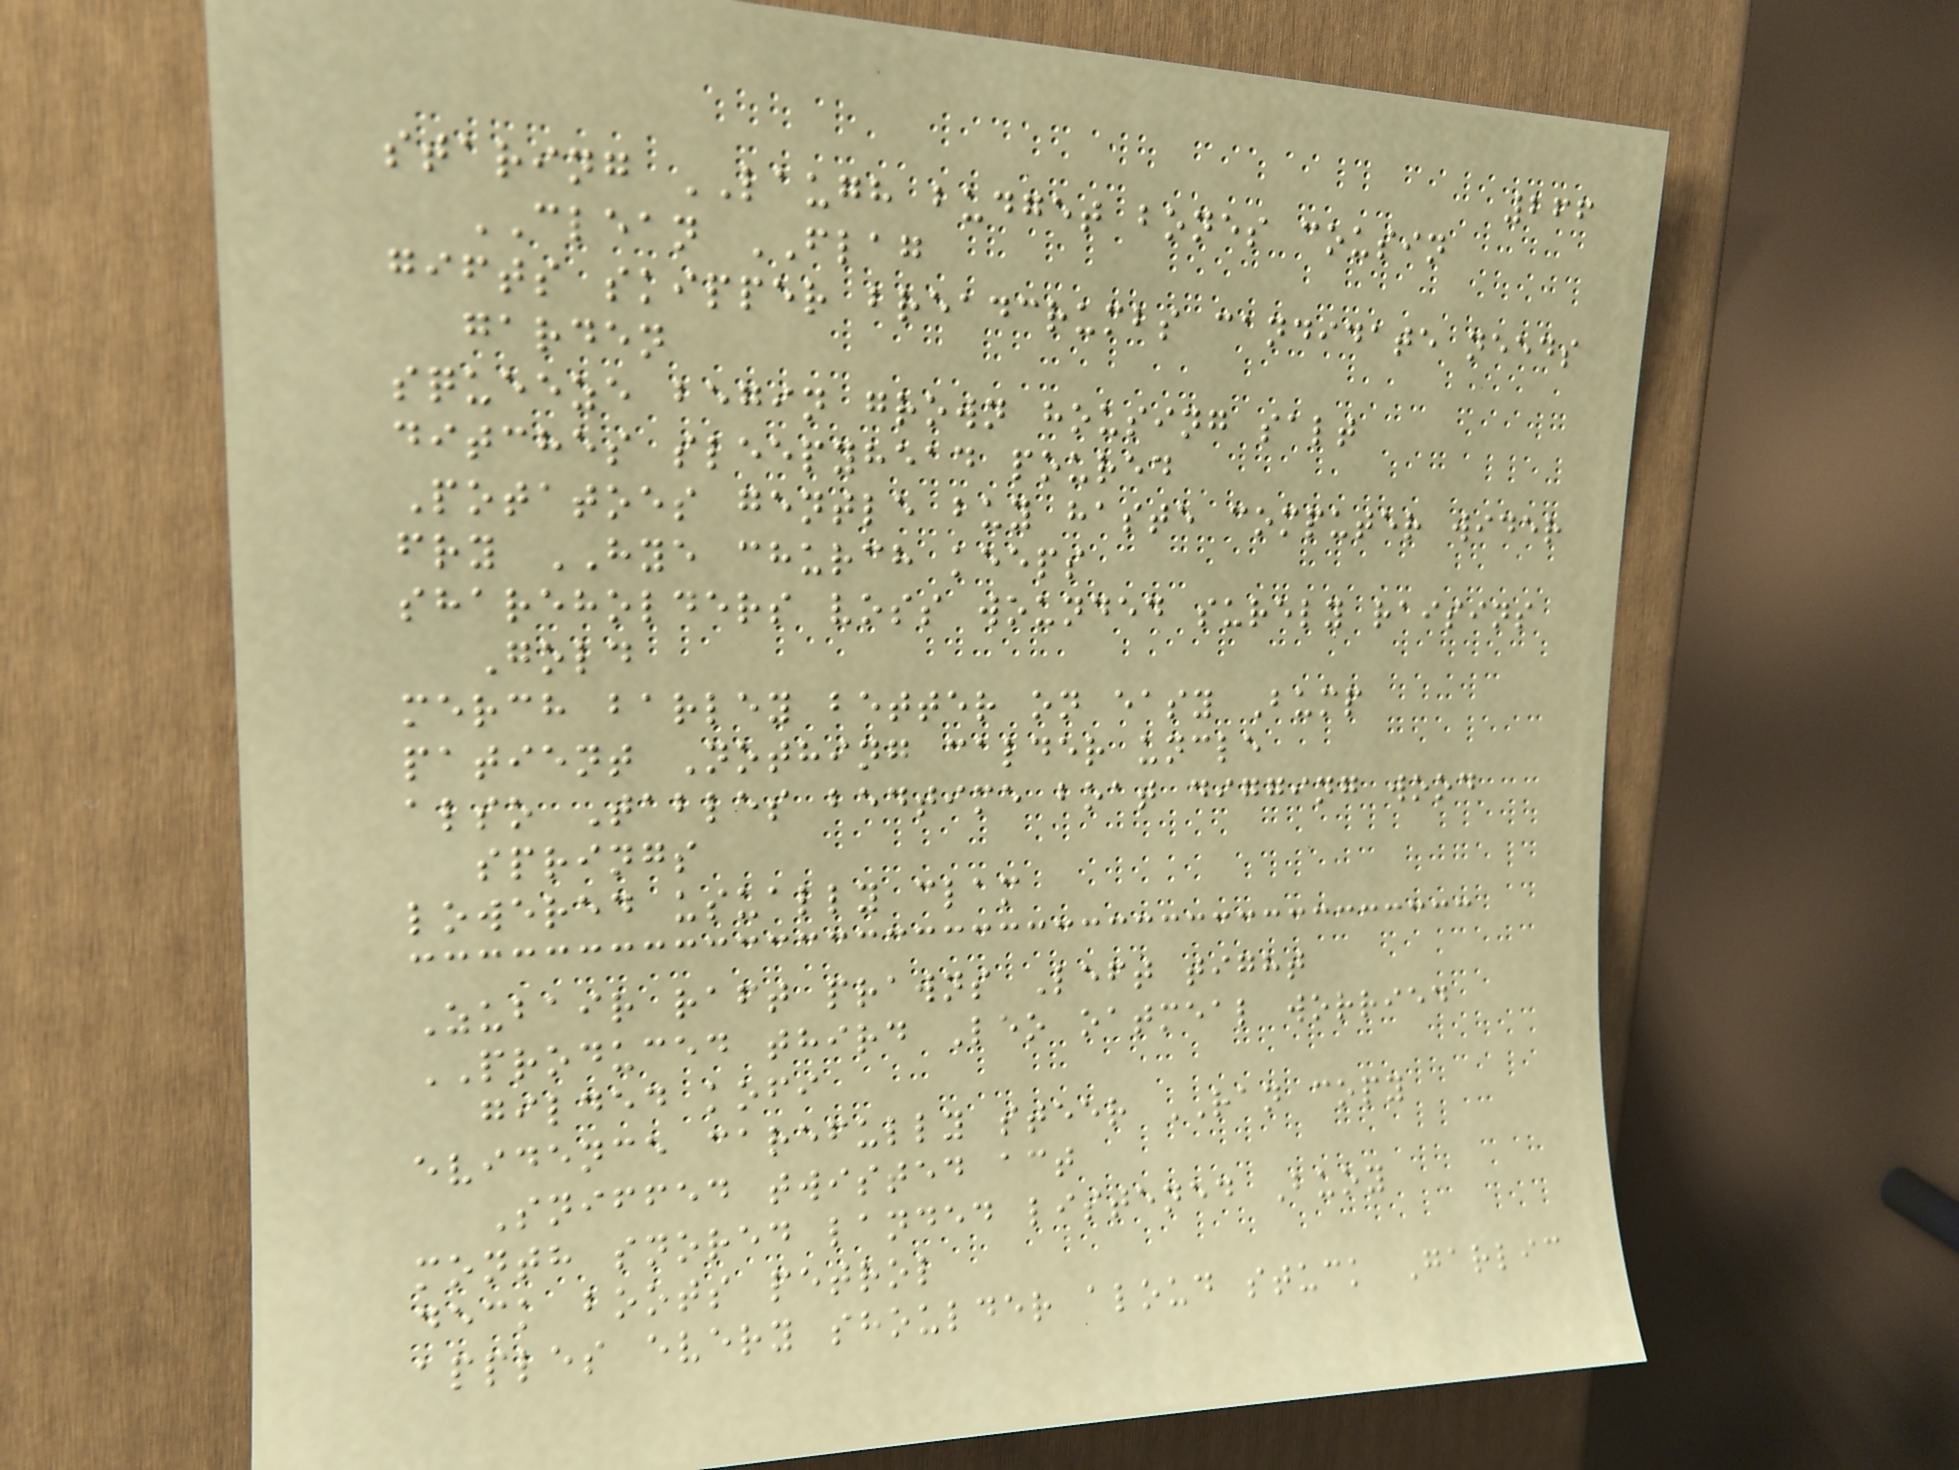266
staring LAUGH budget bones cousin
CLEAN FLAG
gifts skipper breadcrumbs candidate needs
garden
squeeze begin grown housing salt
ditches sleepyhead poured
Potatoes gentle buy haste computer wider
fry HYE church keeps
shareholders voss wounded surely raisins
Gold
merch barley better on easy Bump
patient Nothing calder uncle
also Tables bedtime boat digging wood
springs
lowered usually clam
Zubair raft prawns Left tight
PRODUCED third Leo oatmeal worried
gilded kofi
evidence carefully steer RAN copy
Sniffed twisted act
month snored landed listened Buoy
deck boots petrol
apples every shoulder aloud stuck Garlic
